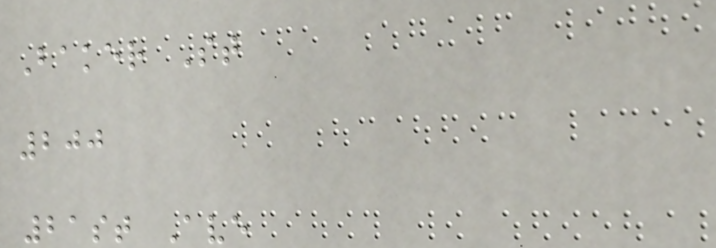Baker St
200
21st Ave
